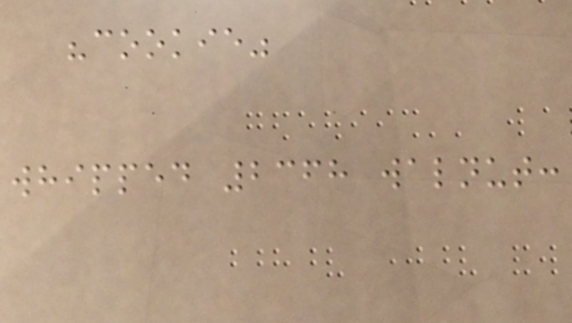"cookie"
whipped 2368 walnut:
